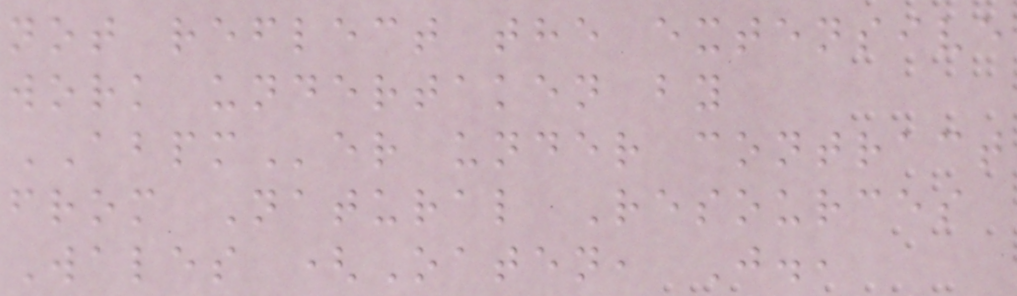not reflect the extensive
work undertaken by
ABPMer under contract
from Natural Resources
Wales (Oaten, J.,
